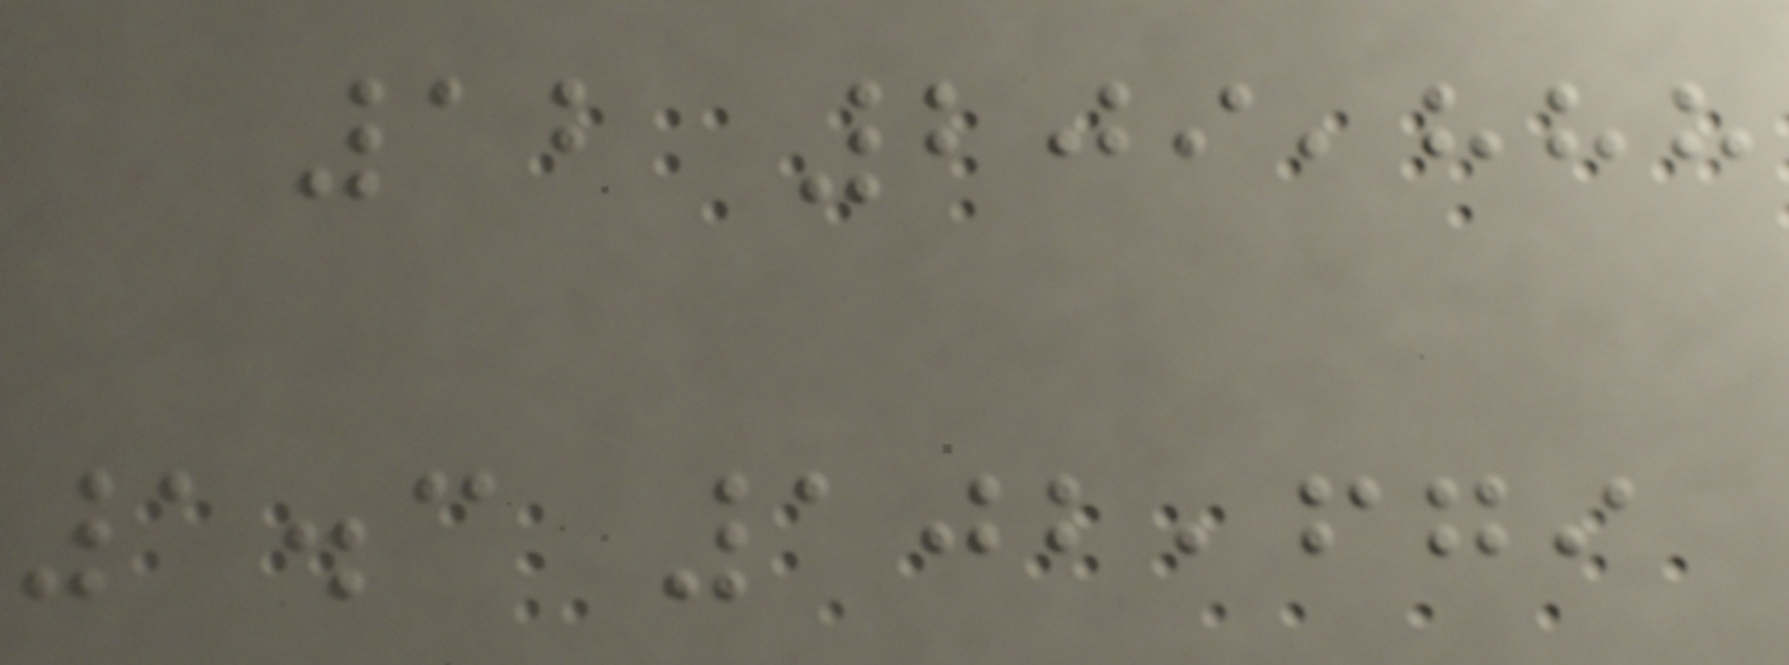12 209,888
1.3 102,679
